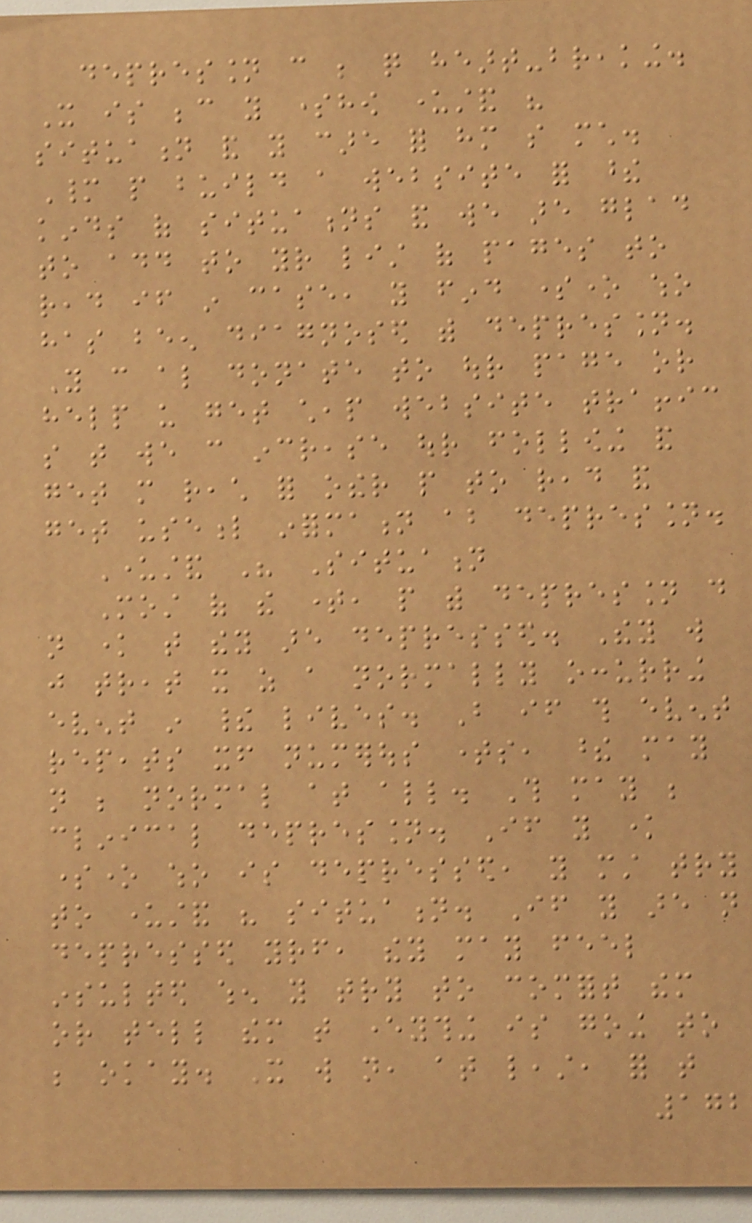depression can be quite heart-breaking.
It is because you somehow understand his
situation and you care for him so much.
Many people build a website for these
kinds of situations and we are glad
to add to your list of pages to
read if in case, you find someone who
has been diagnosed with depression.
You can also donate to our page or
help us get cheap website traffic
so that we can increase our following and
get more reach for other people to read and
get useful information about depression.
Understand His Situation
Most of the time, people with depression do
not know that they are depressed. They will
just treat it as a normally occurring
event in their lives. But if this event
repeats itself numerous times, these may
not be normal at all. This may be
clinical depression. If you know
someone who is depressed, you must try
to understand his situation. If you are not
depressed yourself, they may feel
insulted when you try to comfort them
or tell them that everything is going to
be okay. It will not, at least, for that
172
